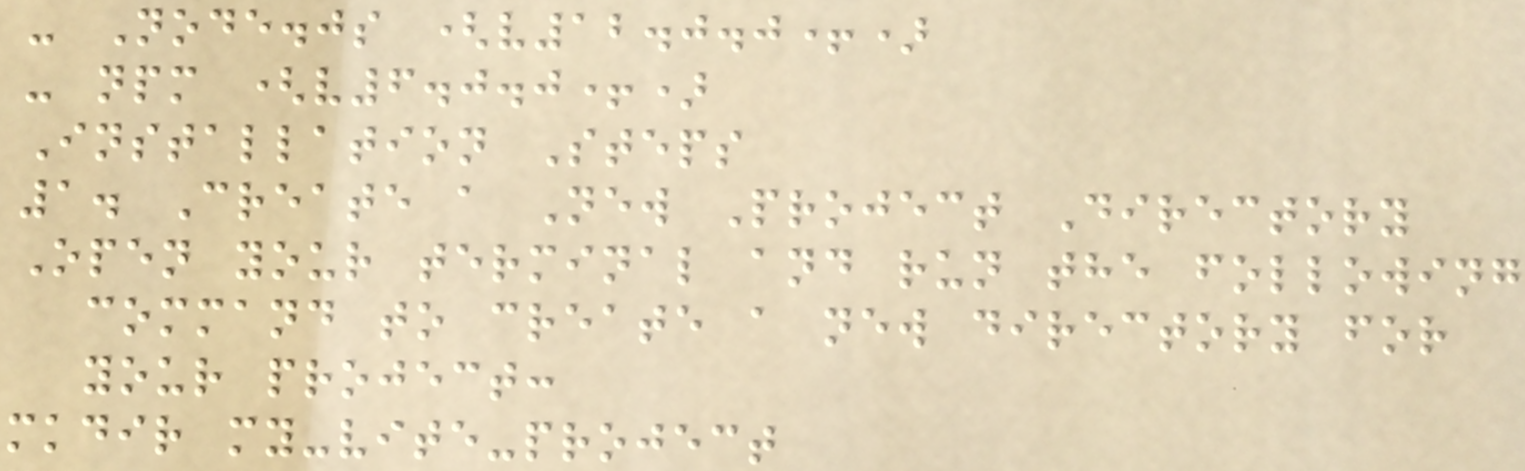- Node.js (v12.0.0+)
- npm (v6.0.0+)
Installation Steps
1. Create a New Project Directory
Open your terminal and run the following
command to create a new directory for
your project:
mkdir my-vite-project
